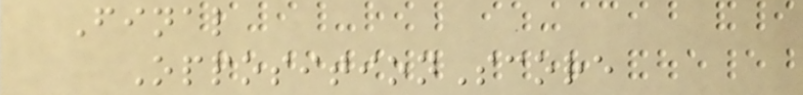Final
OppositionScore
